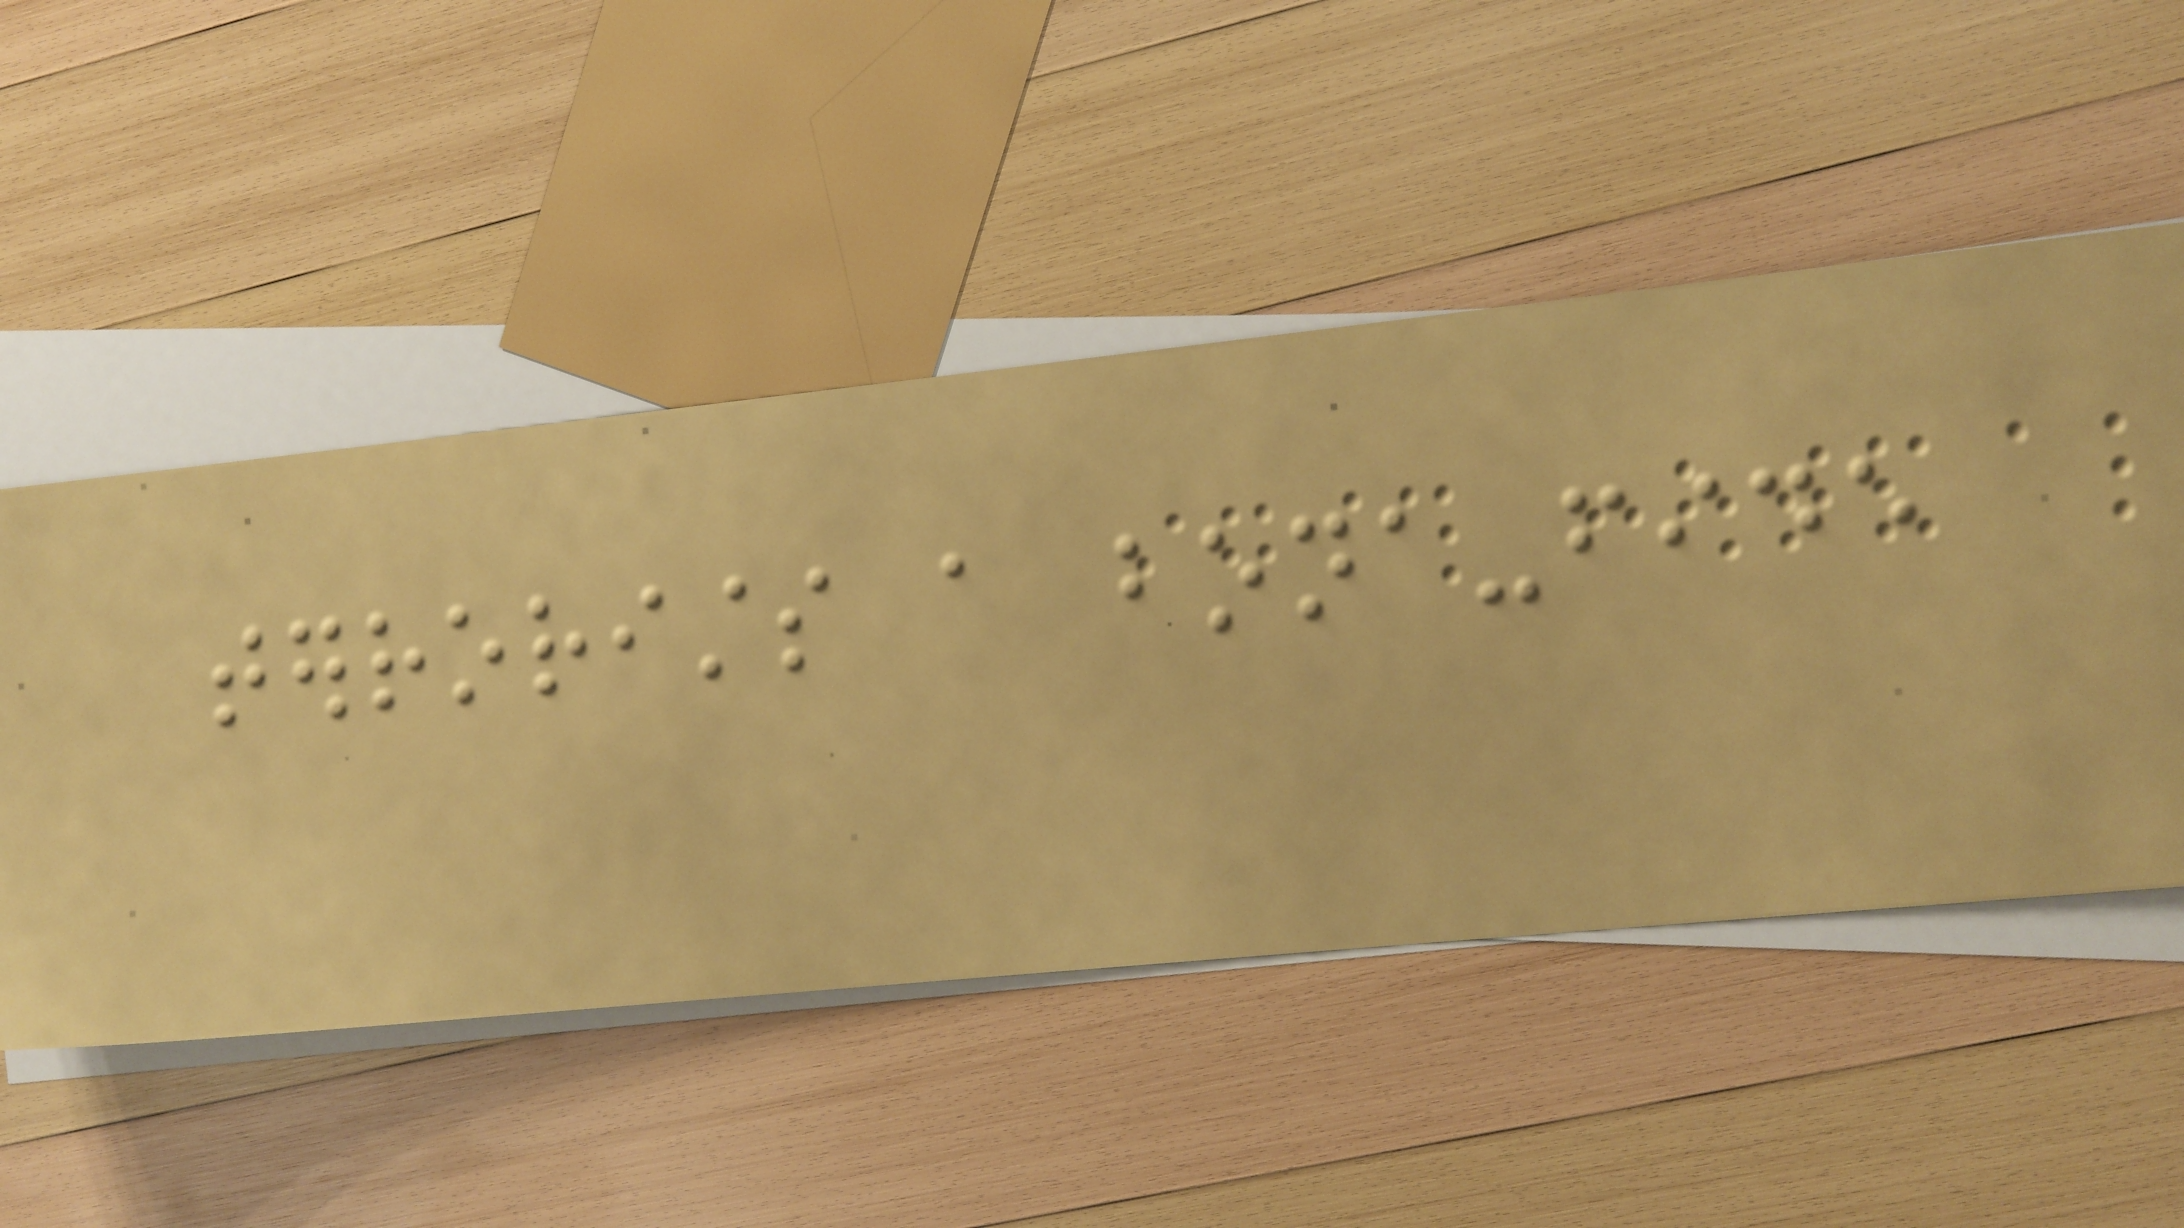terrorists a bona-fide
